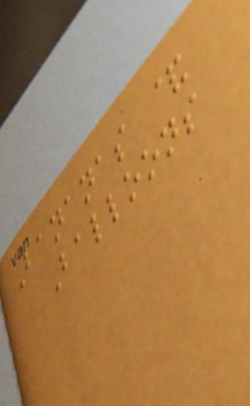Bananas &
Balloons
